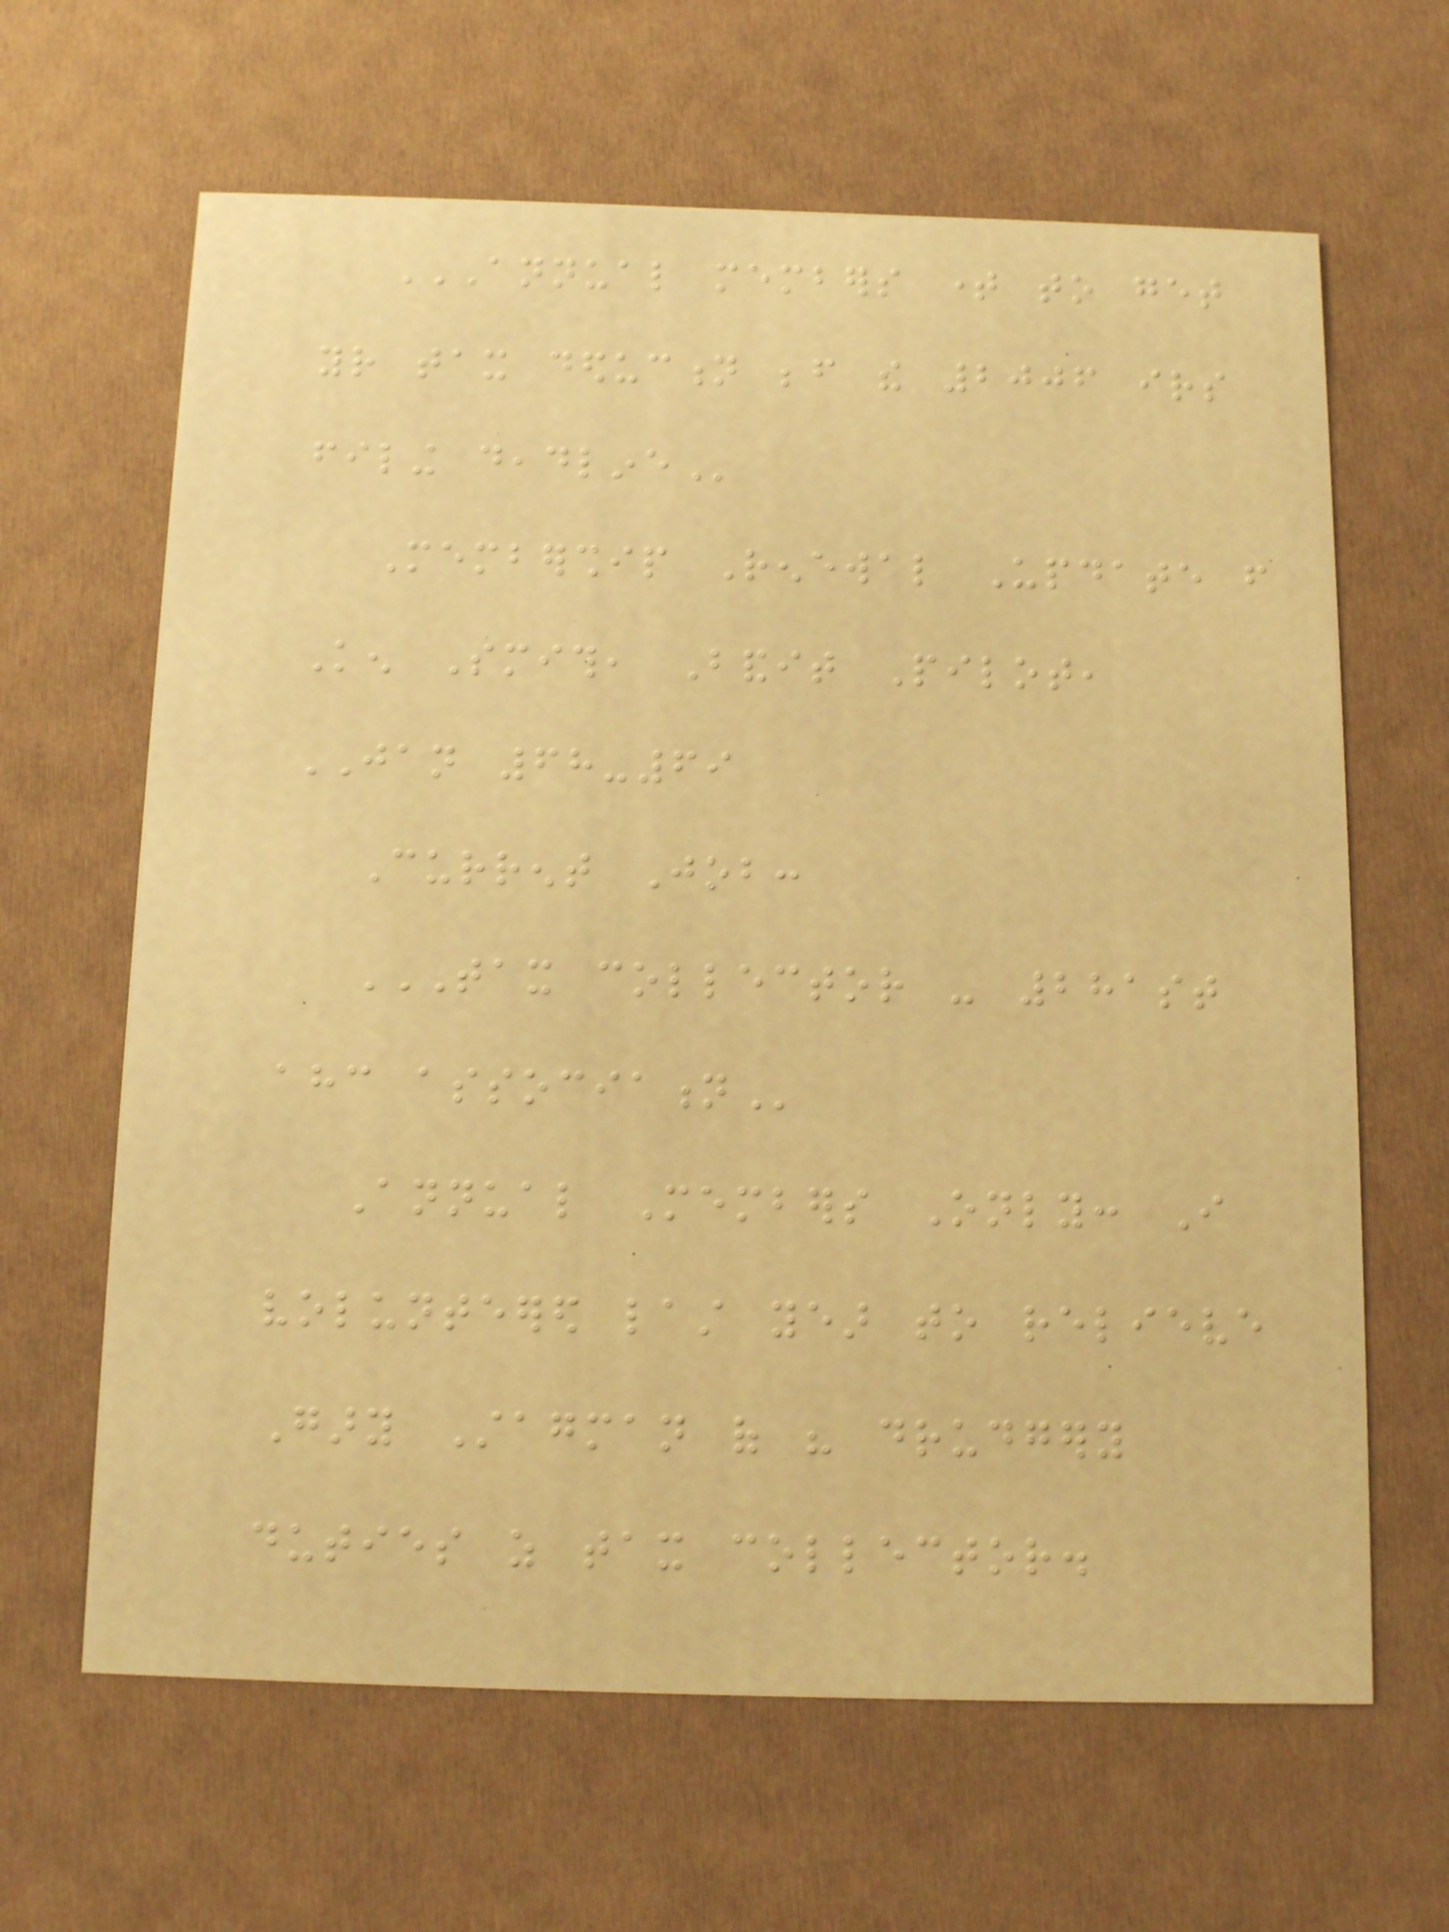ANNUAL MEMBERS TIME TO GET
YOUR TAX DEDUCTION BEFORE THE 2006 IRS
FILING DEADLINE
Membership Renewal Update from
Ken Smith, Bandit Pilot,
JAN 68-69
Current Job:
TAX COLLECTOR - 281ST
AHC ASSOCIATION
Annual Members Only: I
volunteered last year to relieve
Gary Stagman of his drudgery
duties as tax collector.
